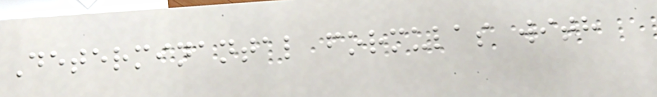Determinantal formulas with
